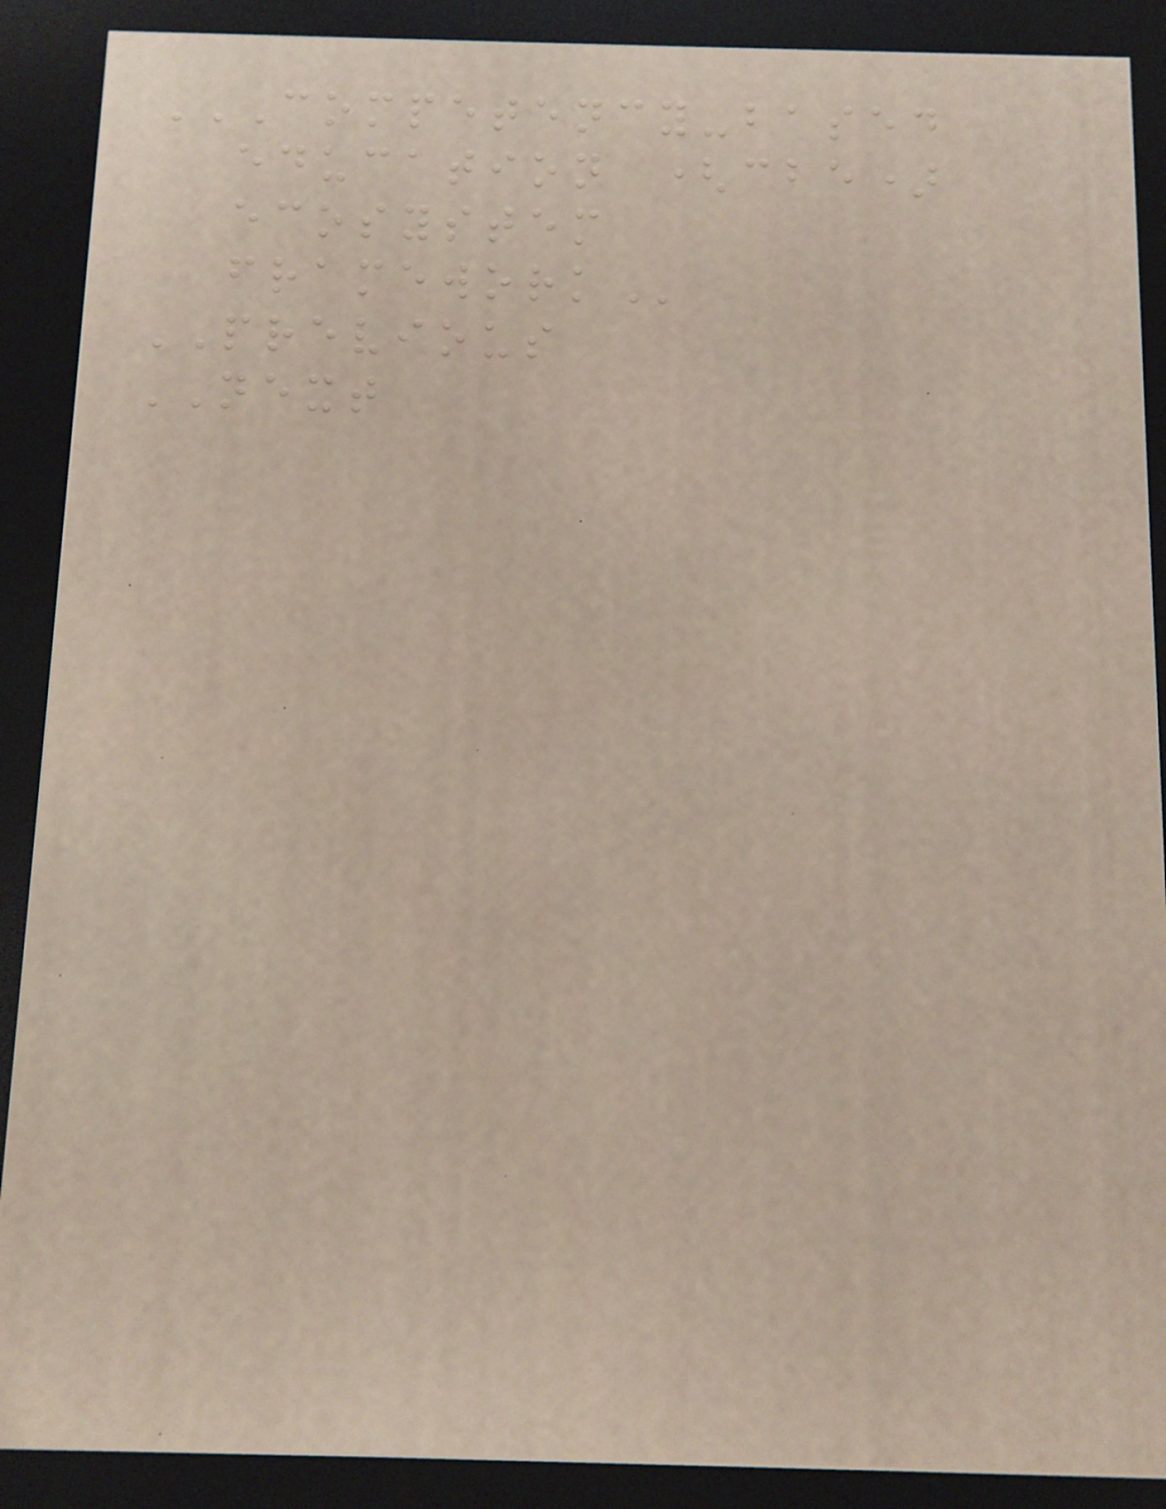COMPETENCY-BASED
EDUCATION (CBE)
ECOSYSTEM
FRAMEWORK
PREVIOUS
NEXT
